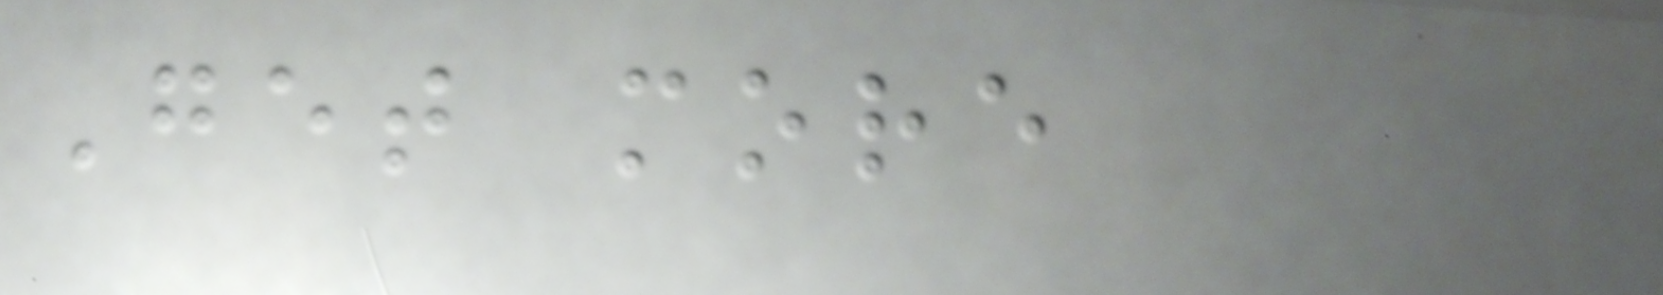Get more
